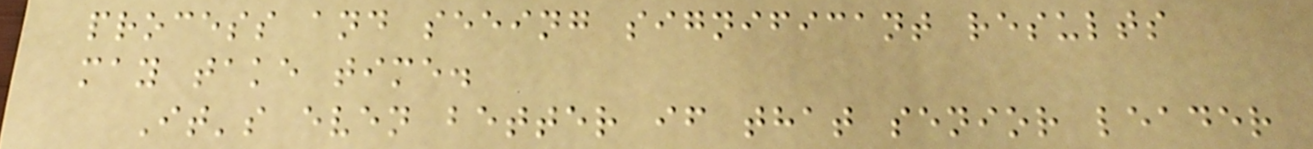process and seeing significant results
may take time.
It's even better if that senior leader
